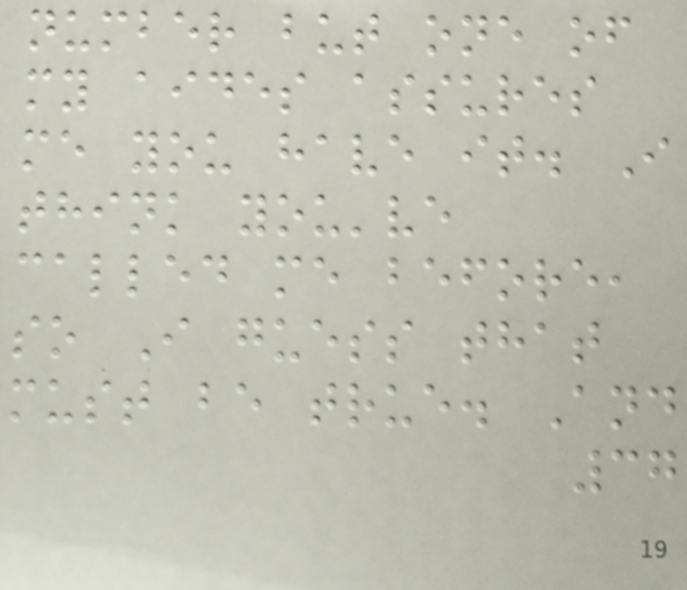number but one of
my aides assures
me you have it. I
think you've
called me before,
so I guess that
must be true. And
37
